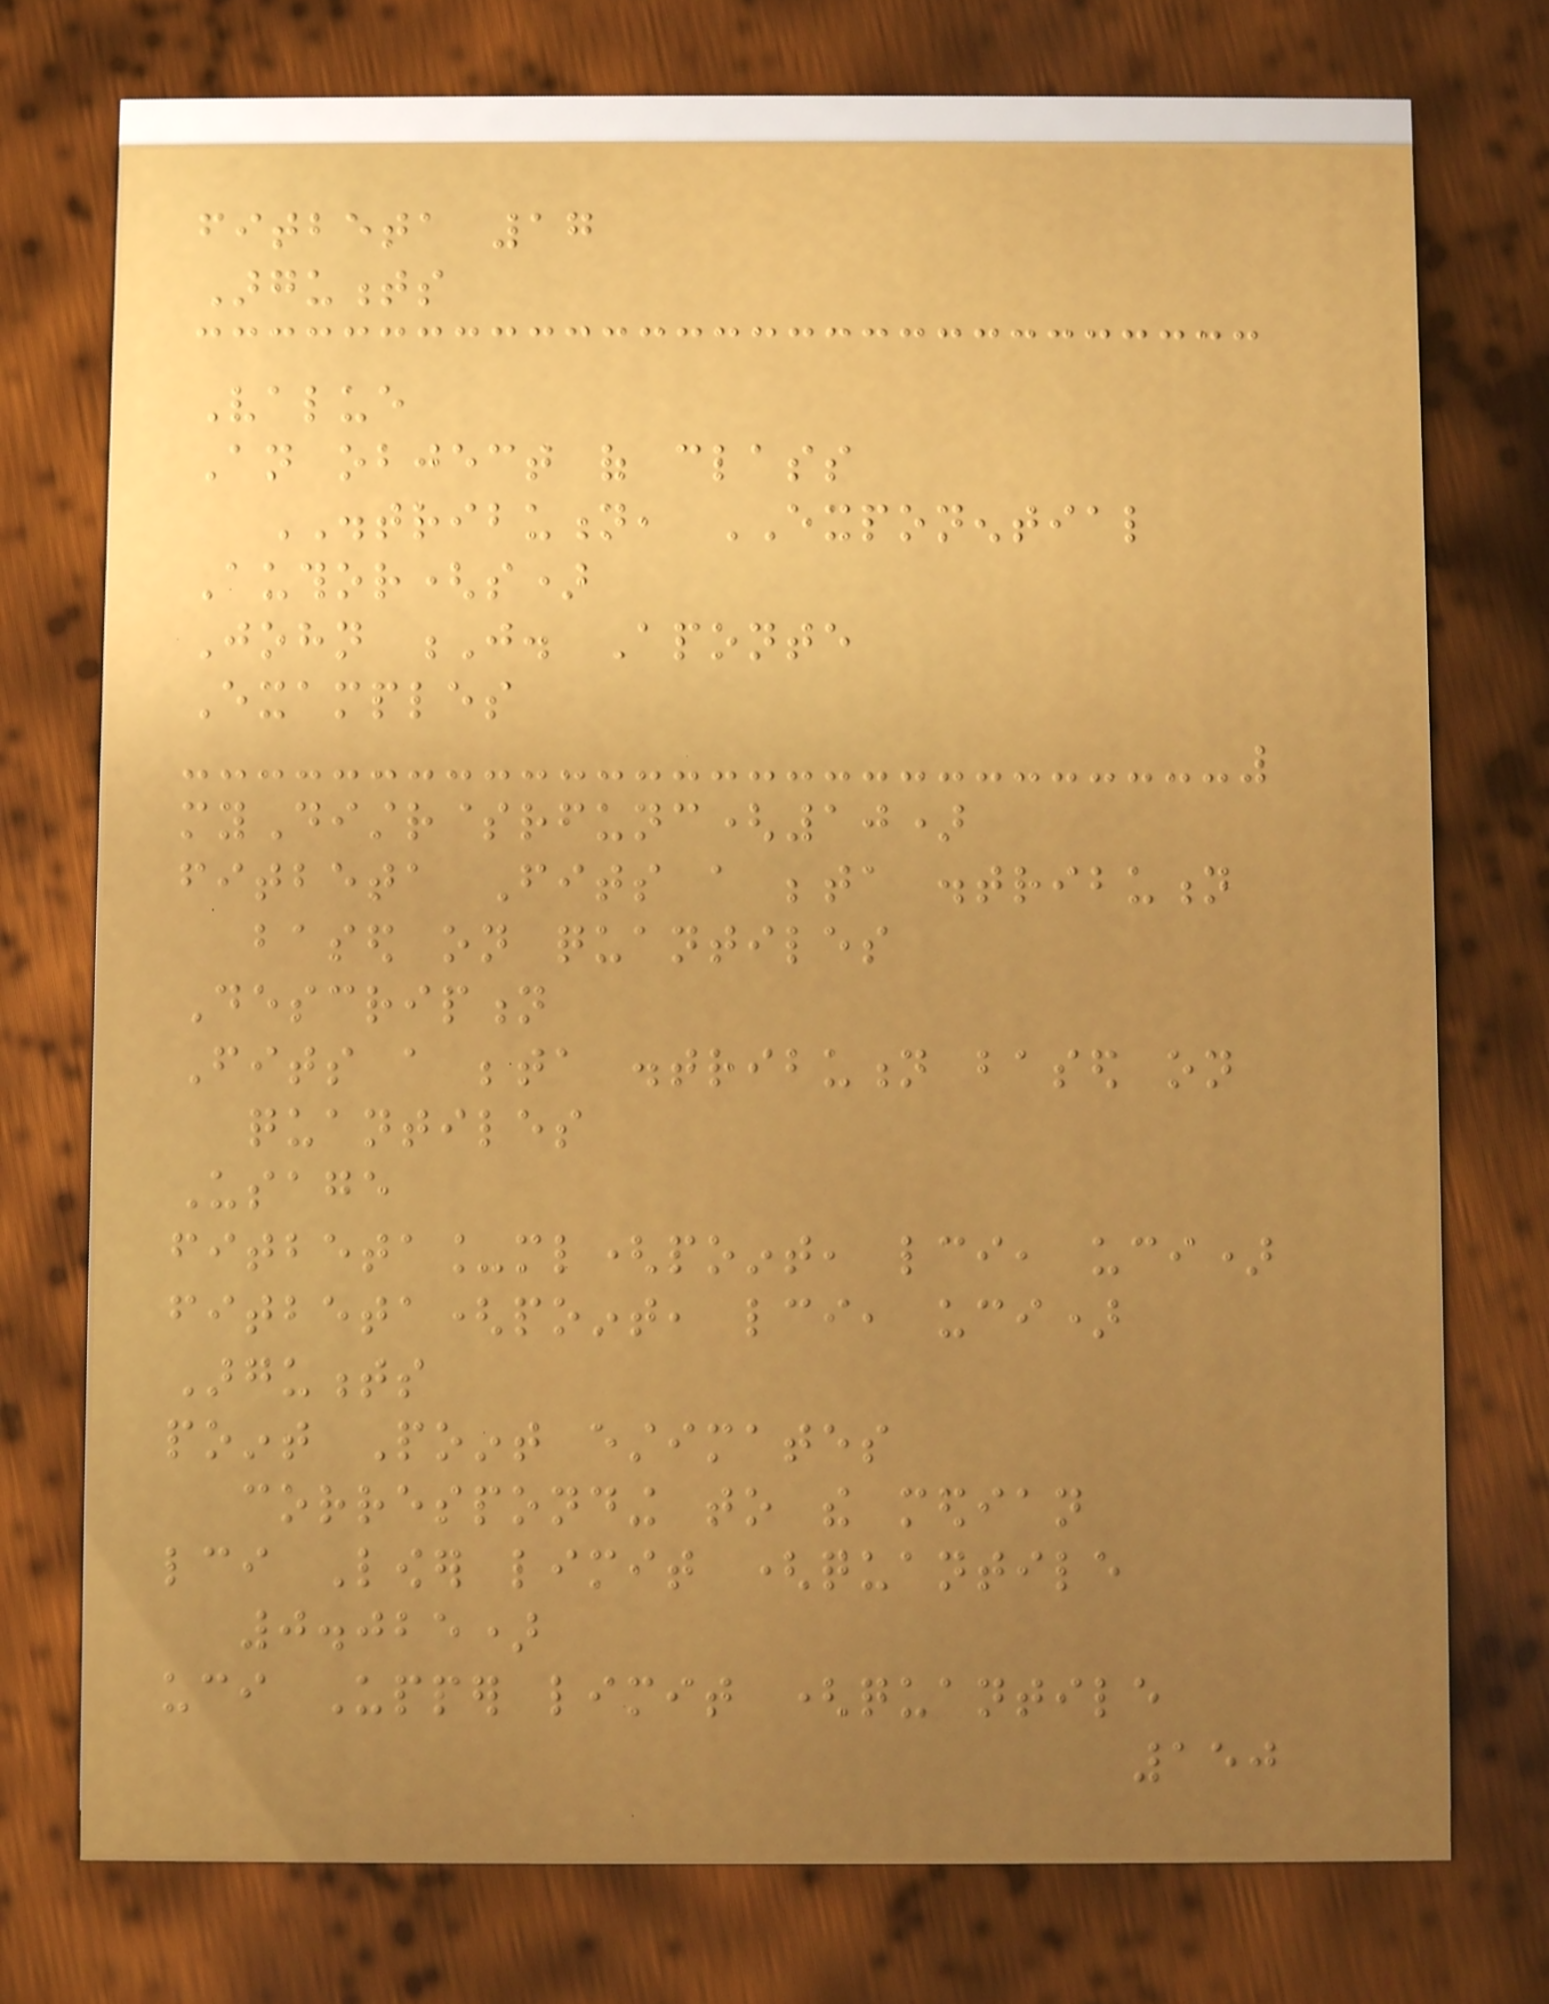fitbeta 17
Arguments
Value
An object of class
DISTRIBUTION, EXPONENTIAL
Author(s)
John J. Aponte
Examples
myDistr$rfunc(10)
fitbeta Fits a beta distribution
based on quantiles
Description
Fits a beta distribution based on
quantiles
Usage
fitbeta_ml(point, lci, uci)
fitbeta(point, lci, uci)
Arguments
point Point estimates
corresponding to the median
lci Lower limit (quantile
0.025)
uci Upper limit (quantile
150
